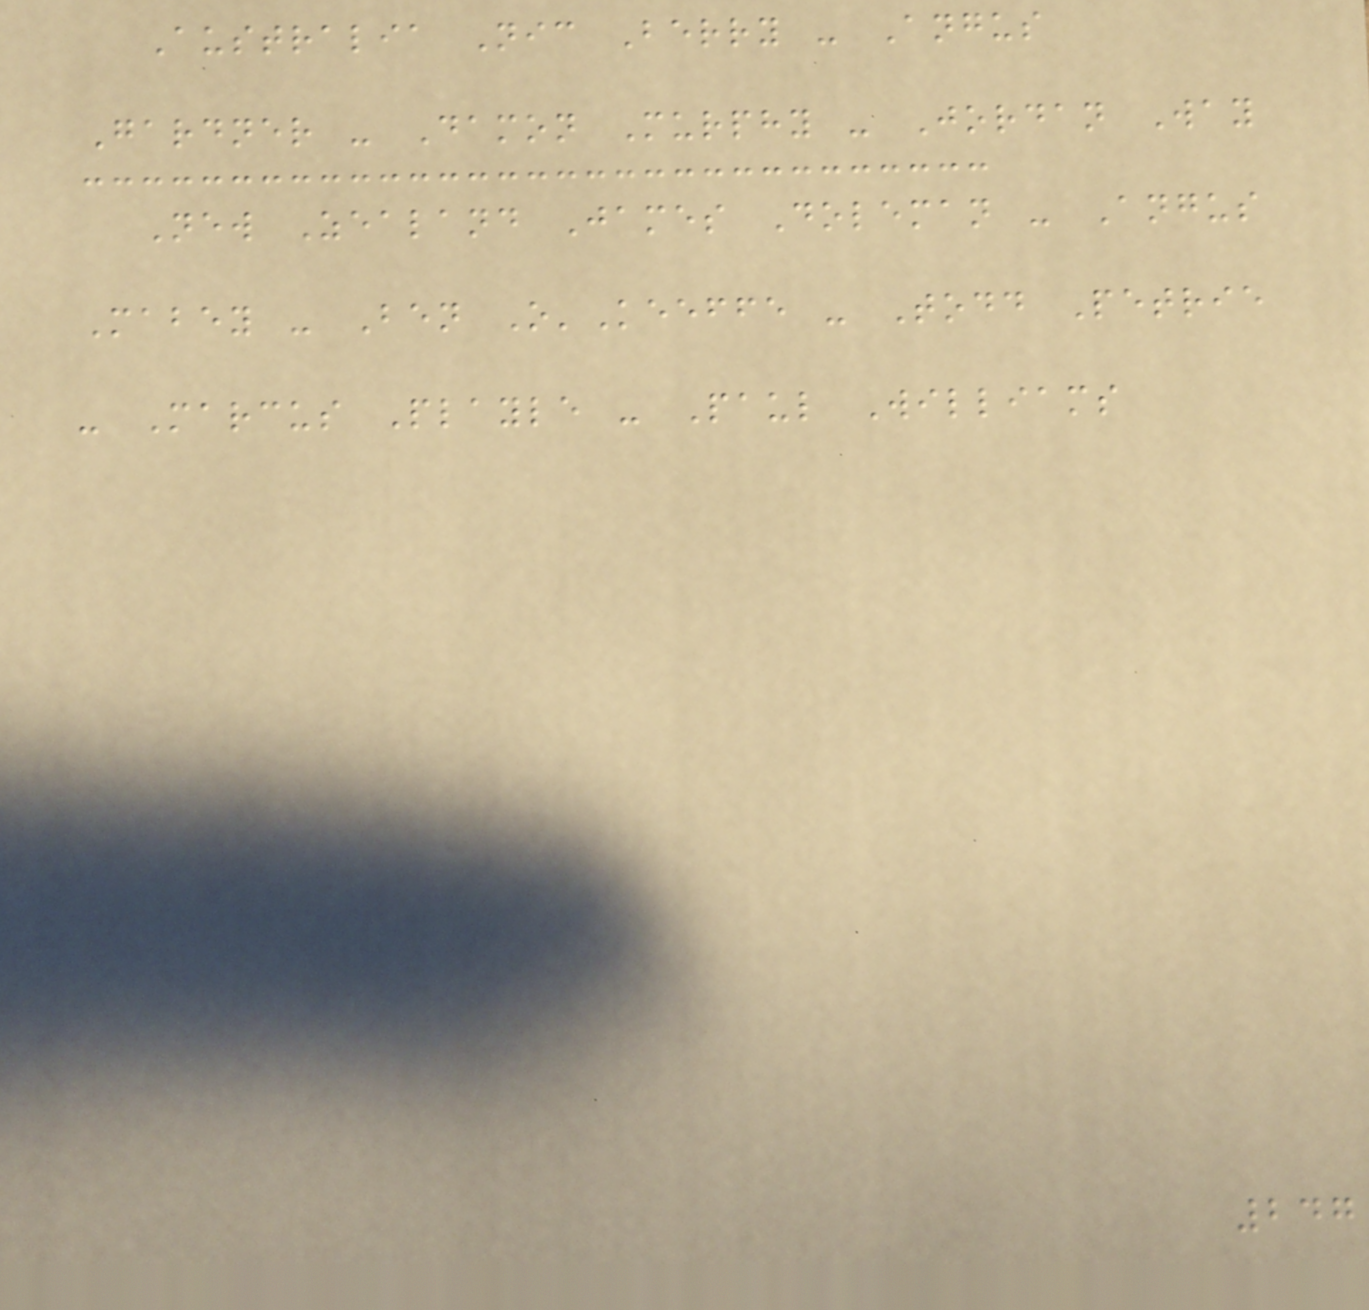Australia Nic Berry - Angus
Gardner - Damon Murphy - Jordan Way
New Zealand James Doleman - Angus
Mabey - Ben O'Keeffe - Todd Petrie
- Marcus Playle - Paul Williams
247
